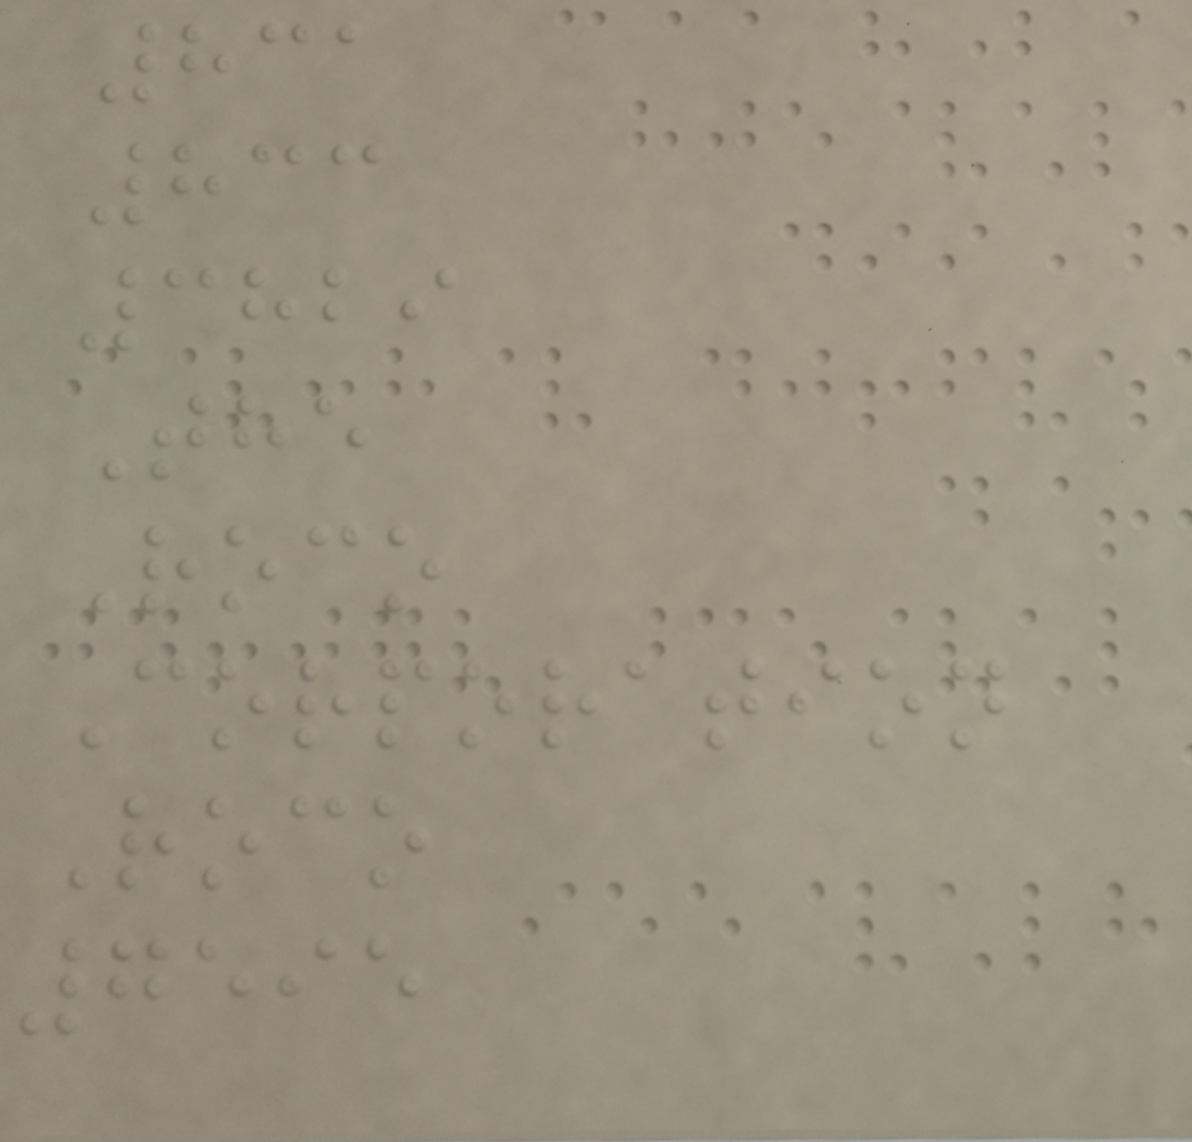831
833
3829
The
Roco
Corporation
Roco
7595
